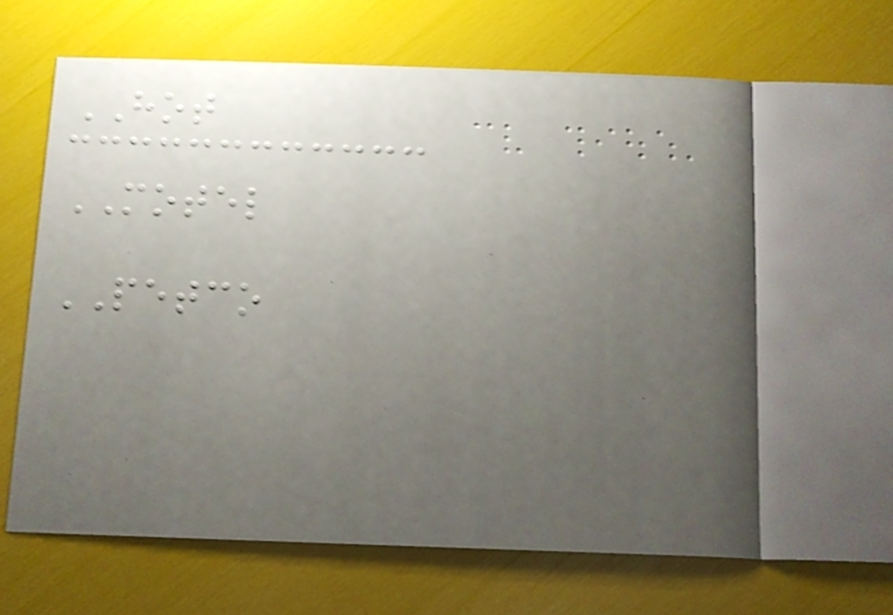HOT
MOTEL
PETCO
